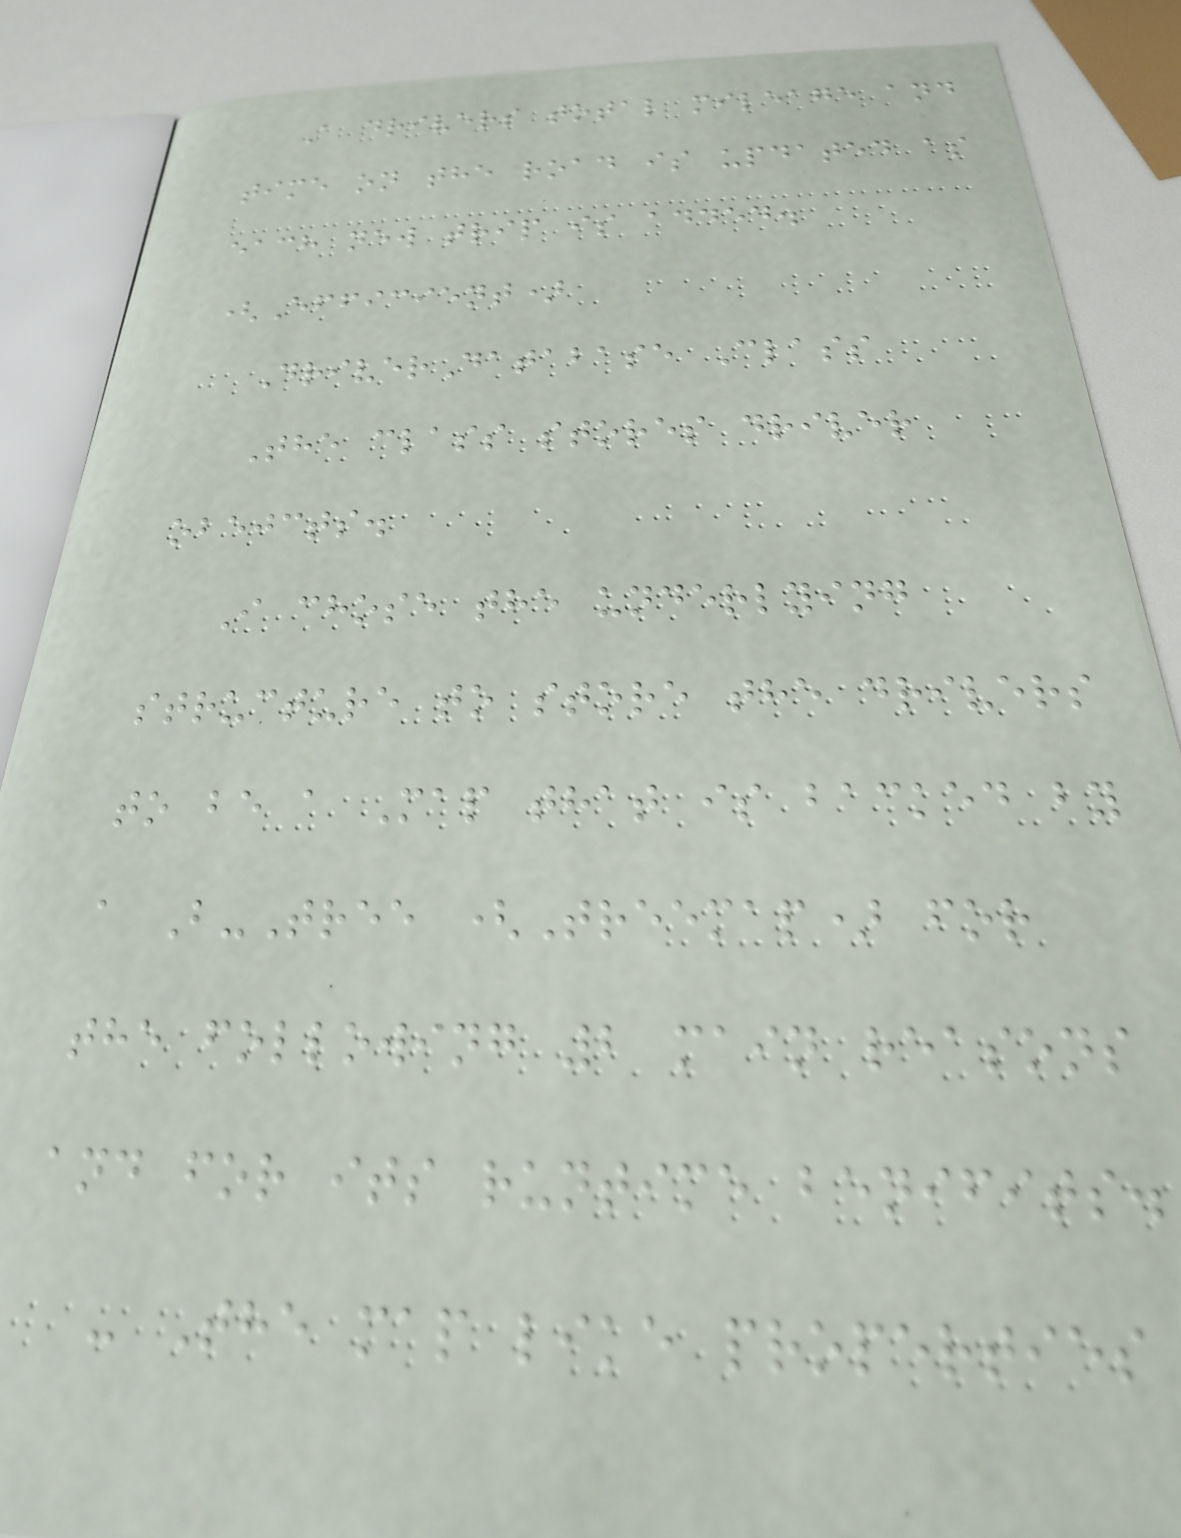A drivers total mileage and
time on the road is updated as
each new trip is added.
(Efficient)
DriverDatabase Class
The class stores driver
obejcts.
I chose the underlying
structure to store the drivers
to be a Map that is backed by
a B-Tree (Treemap) for
the following 2 main reasons
and for its runtime benifits.
- The map like properties
